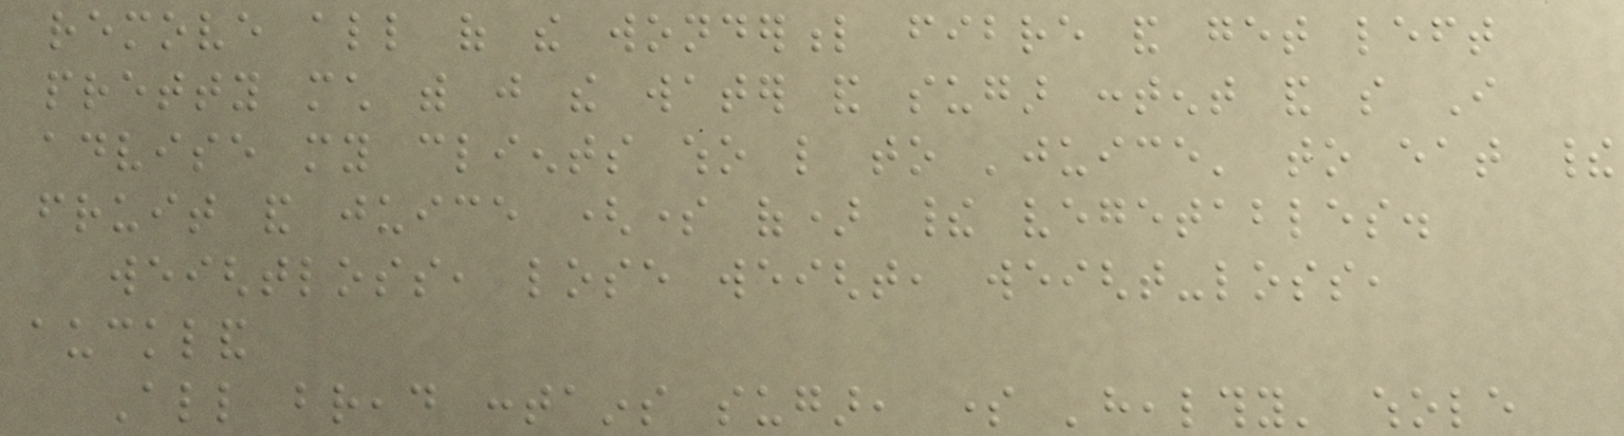remove all of the wonderful fibre and get left
pretty much with just the water and sugar content and so I
advise my clients who like to 'juice' to eat their
fruit and juice (some of) their vegetables.
weightloss, lose weight, weight-loss,
auckland
All bread contains sugar, some 'healthy' whole
